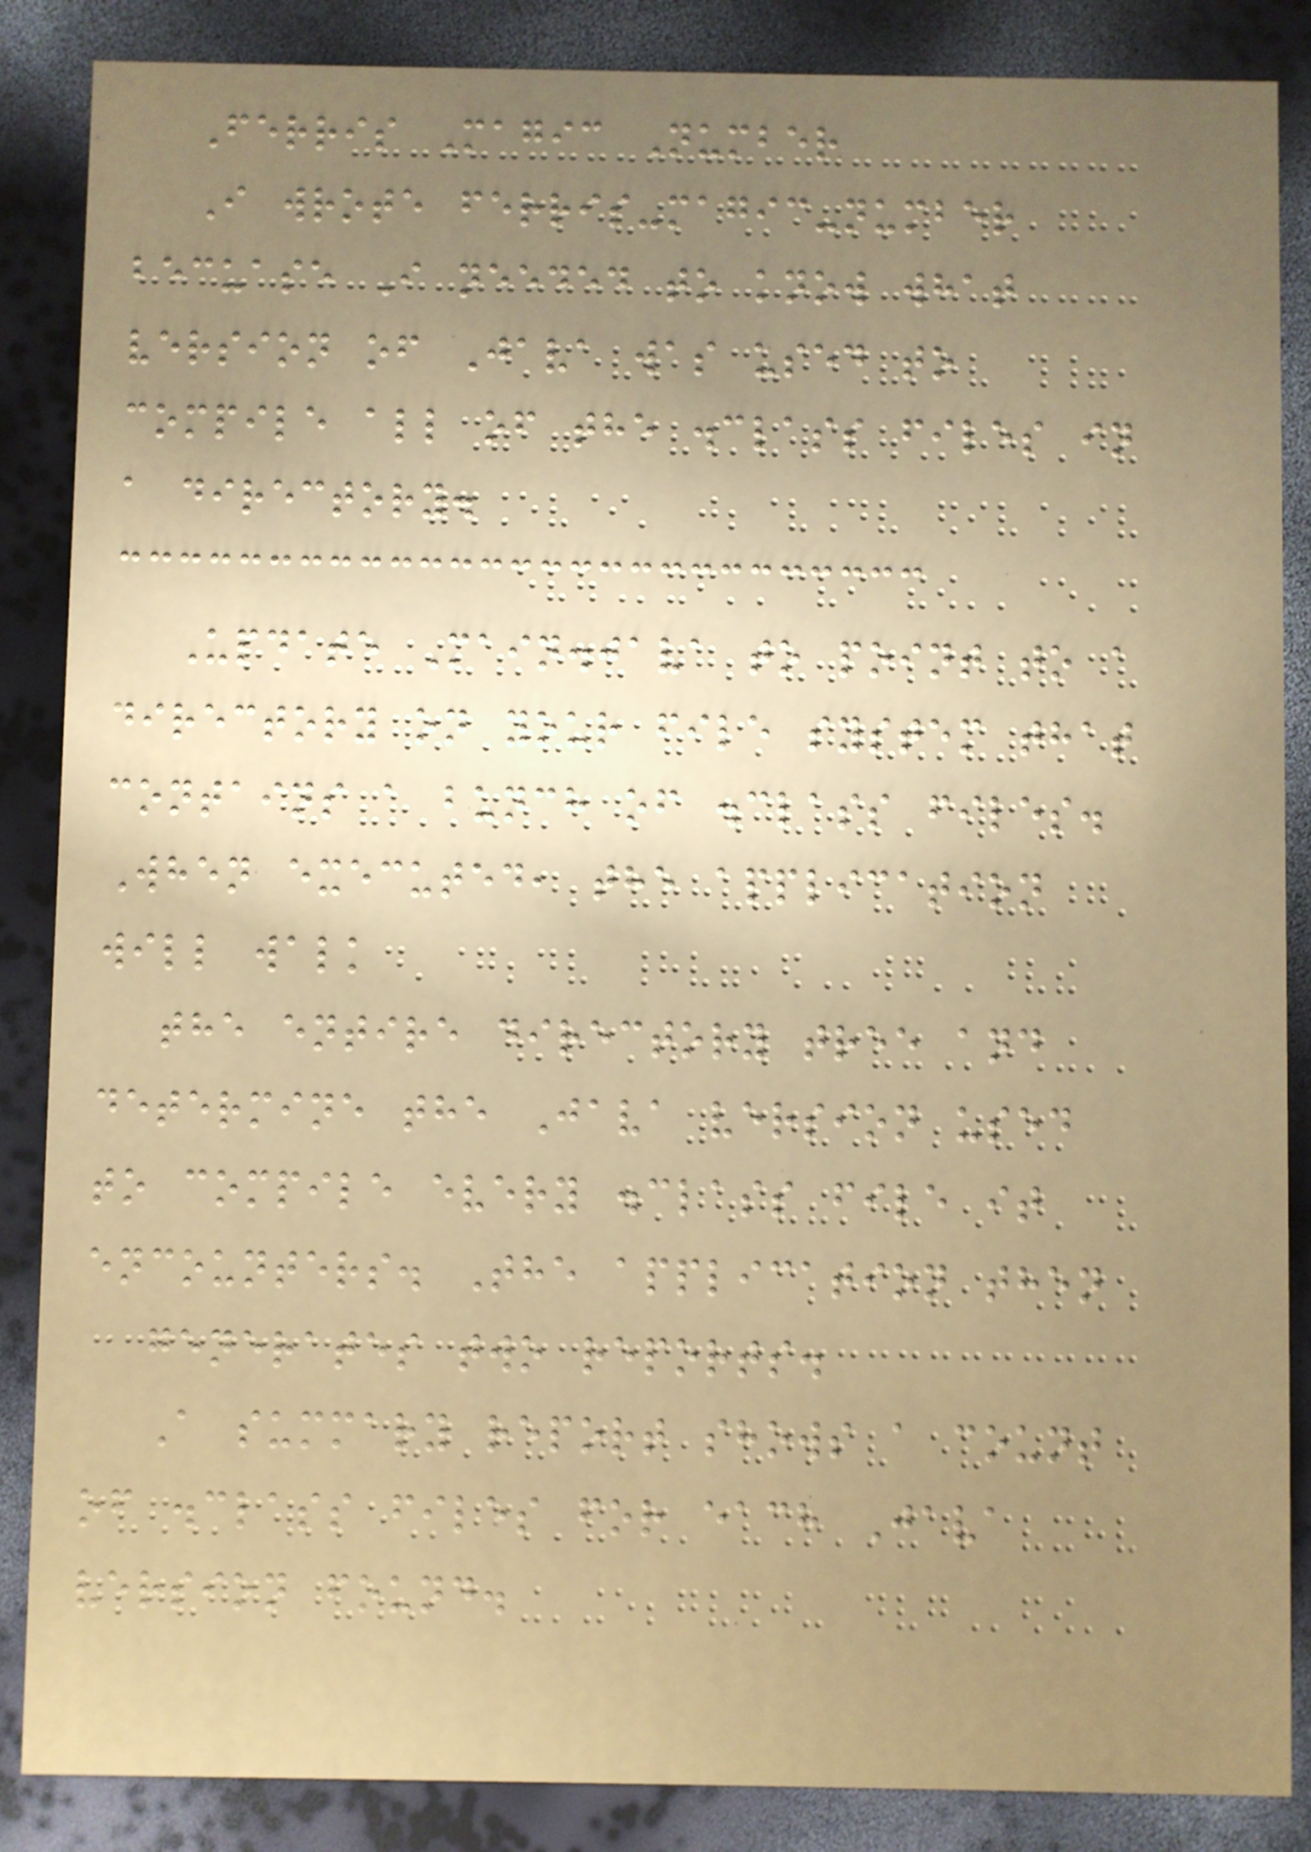Ferris Magic Number
I wrote ferris-magic-number
becuase I needed to know what
version of Java was used to
compile all of the .class files in
a directory.
Update Main.java to point to a
directory on your file system that
contains a bunch of .class files.
When executed, the application
will walk
the entire directory tree and
determine the Java version used
to compile every .class file it
encounters. The application then
generates two reports.
A summary report shows a count
of .class files for each Java
version found.
